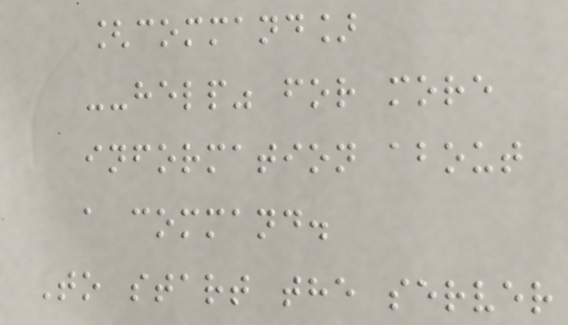[command]
--help" for more
information about
a command.
To start the server
